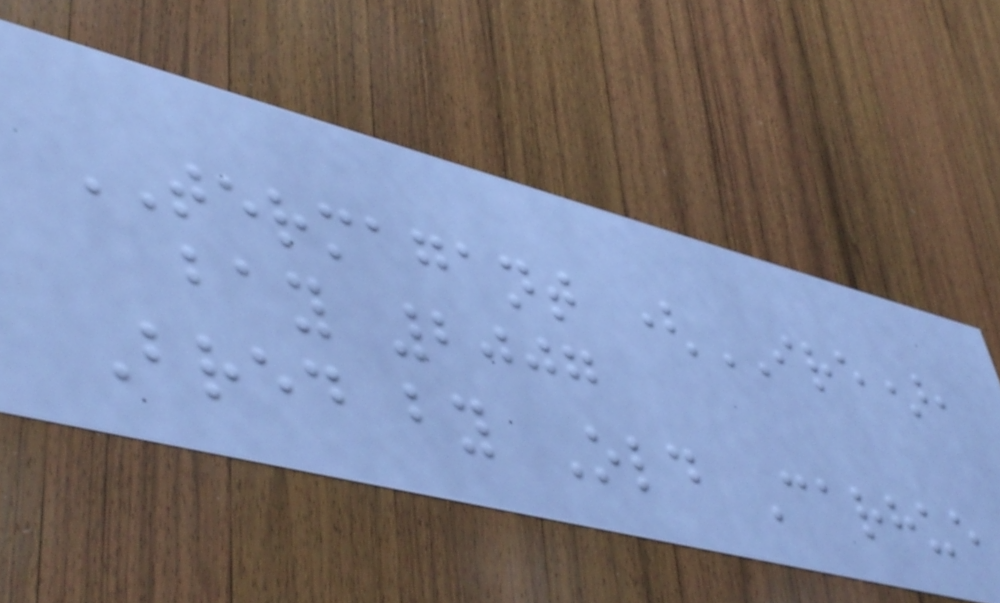TERMAGANT (IRE),
bay 2007
Bred by Old Carhue
